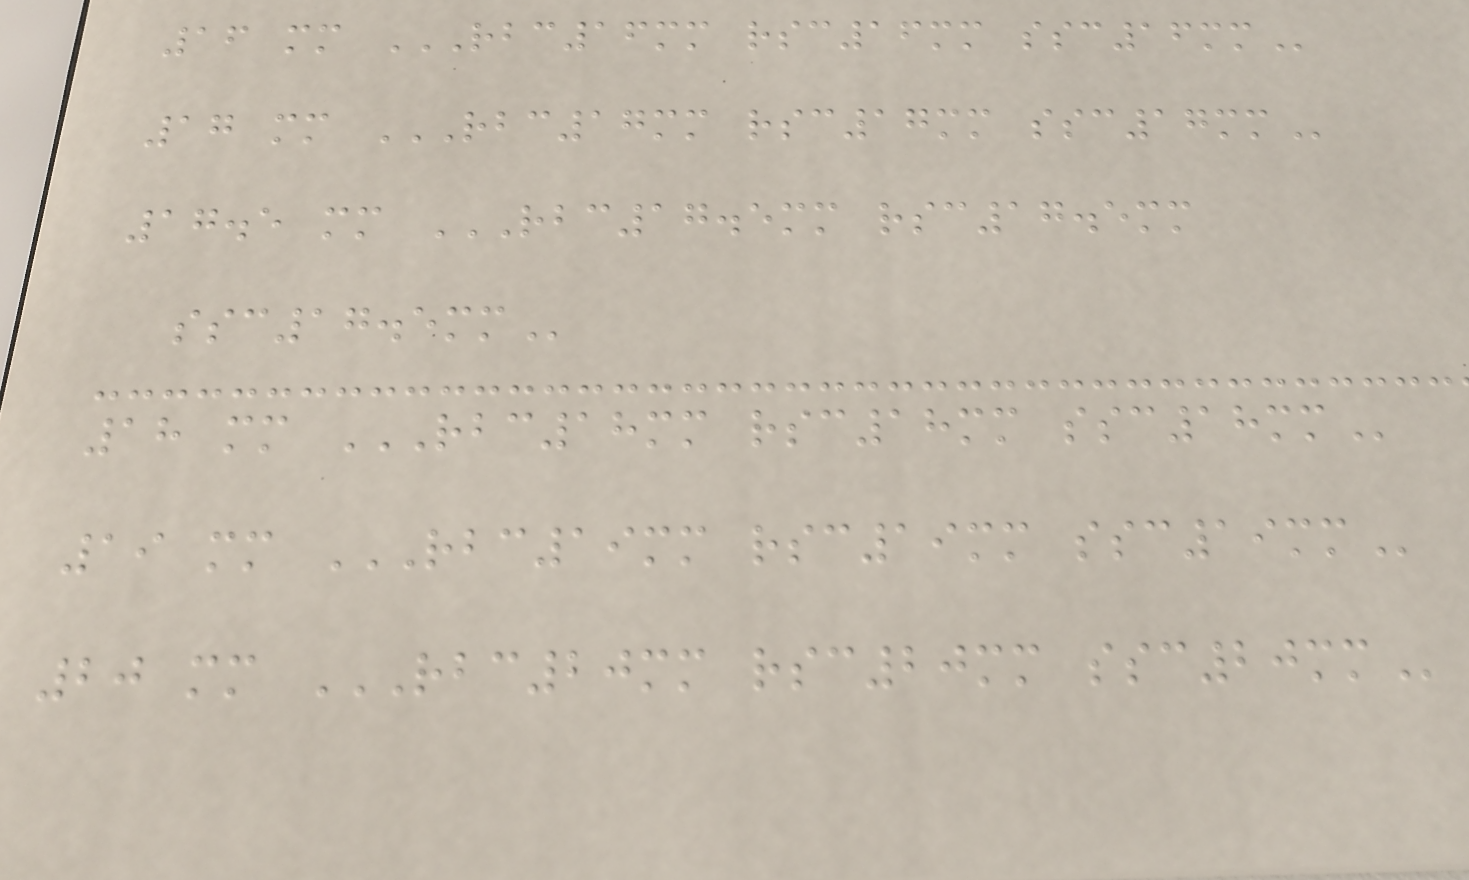16 mm RBC16MM RSC16MM SSC16MM
17 mm RBC17MM RSC17MM SSC17MM
17.5 mm RBC17.5MM RSC17.5MM
SSC17.5MM
18 mm RBC18MM RSC18MM SSC18MM
19 mm RBC19MM RSC19MM SSC19MM
20 mm RBC20MM RSC20MM SSC20MM
